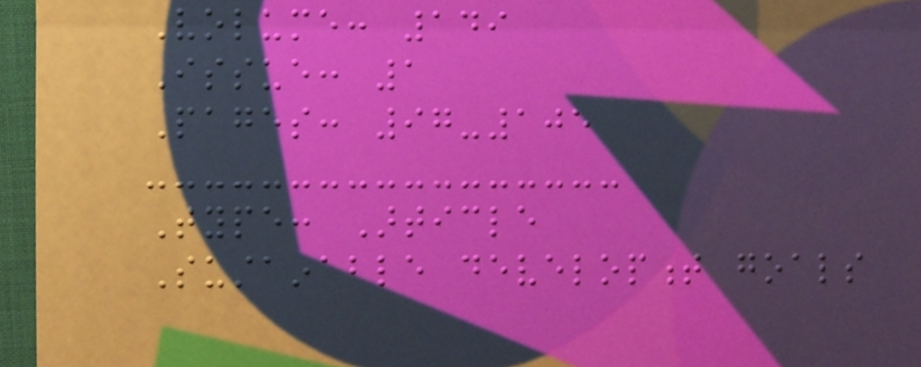Volume: 149
Issue: 1
Pages: 97-105
Type: Article
Sustainable development goals
